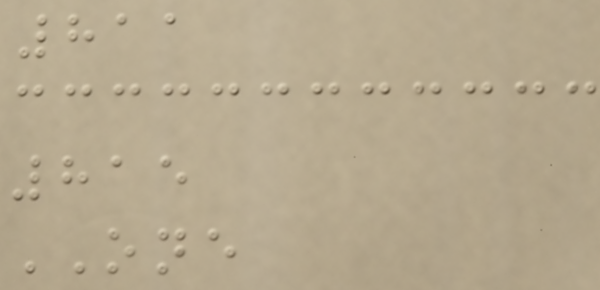811
815
ONE
